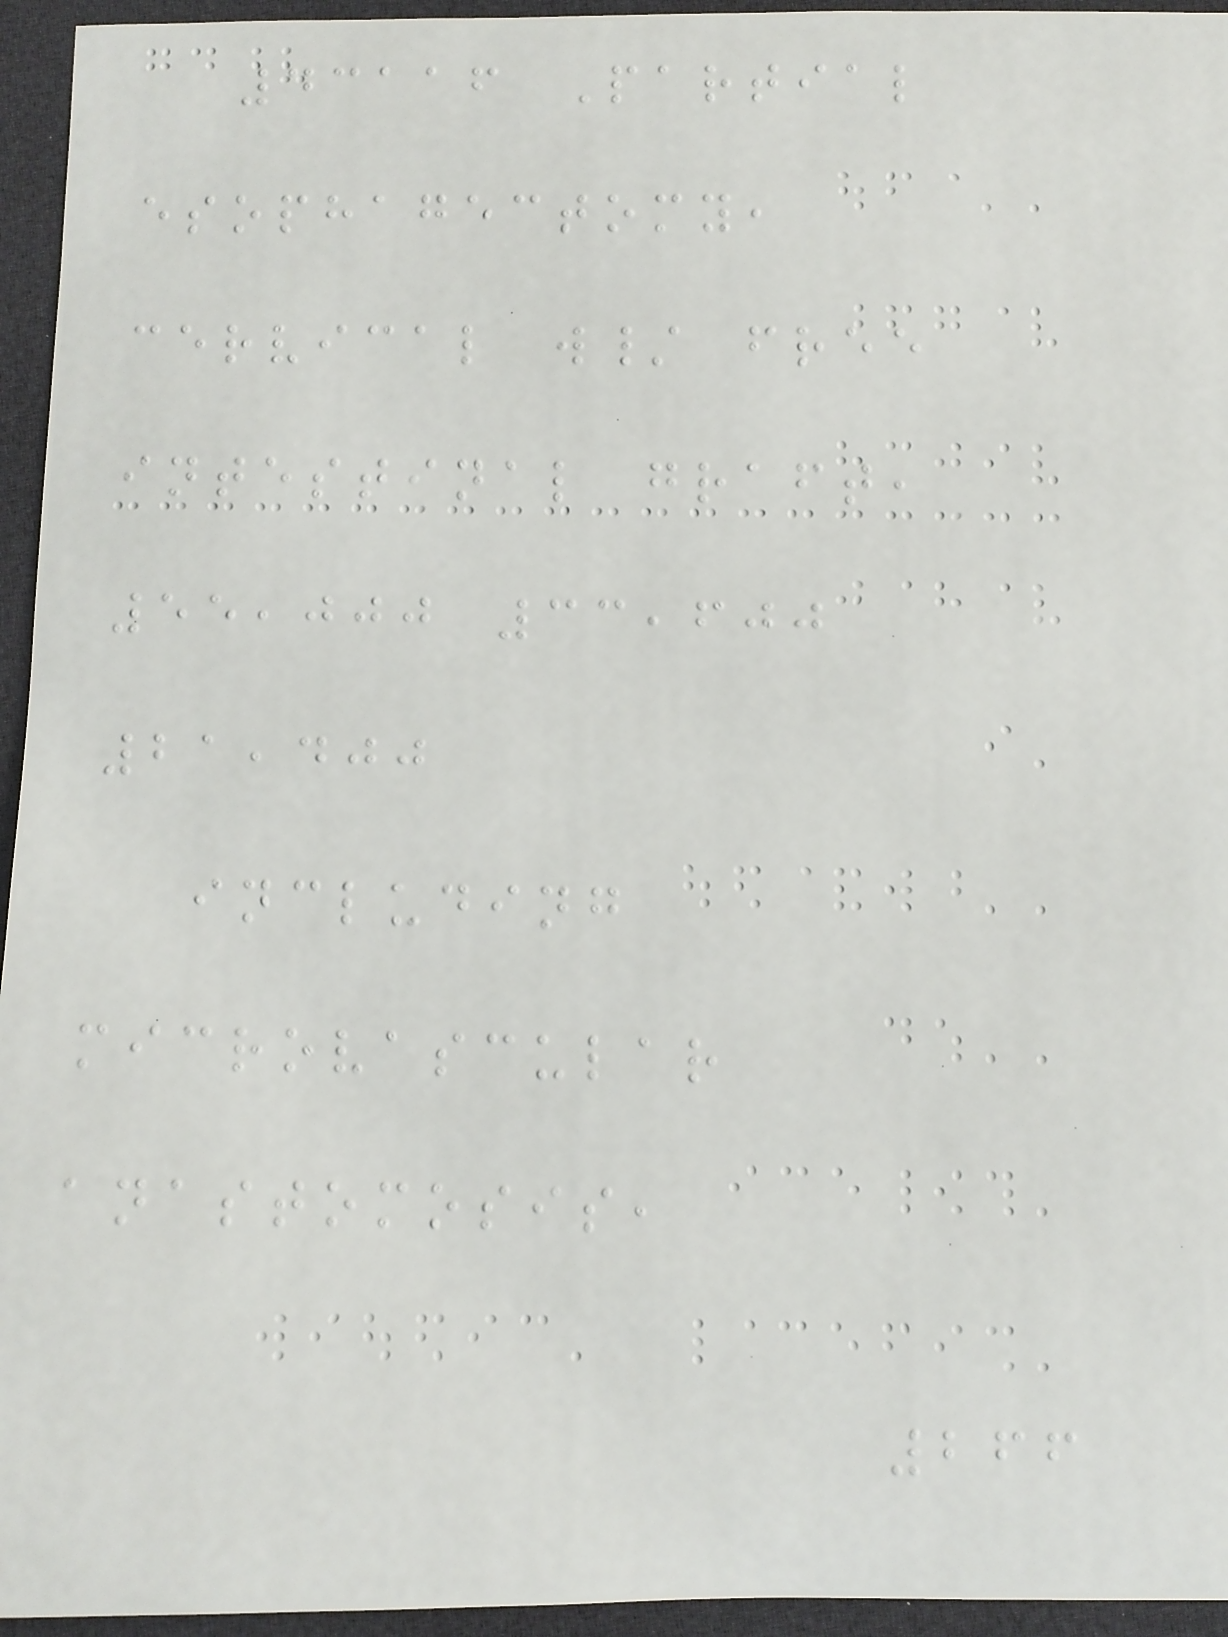43116 Partial
esophagectomy,
cervical w/ free
intestinal graft,
55,000 33,600
21,400
including
microvascular
anastomosis,
266
